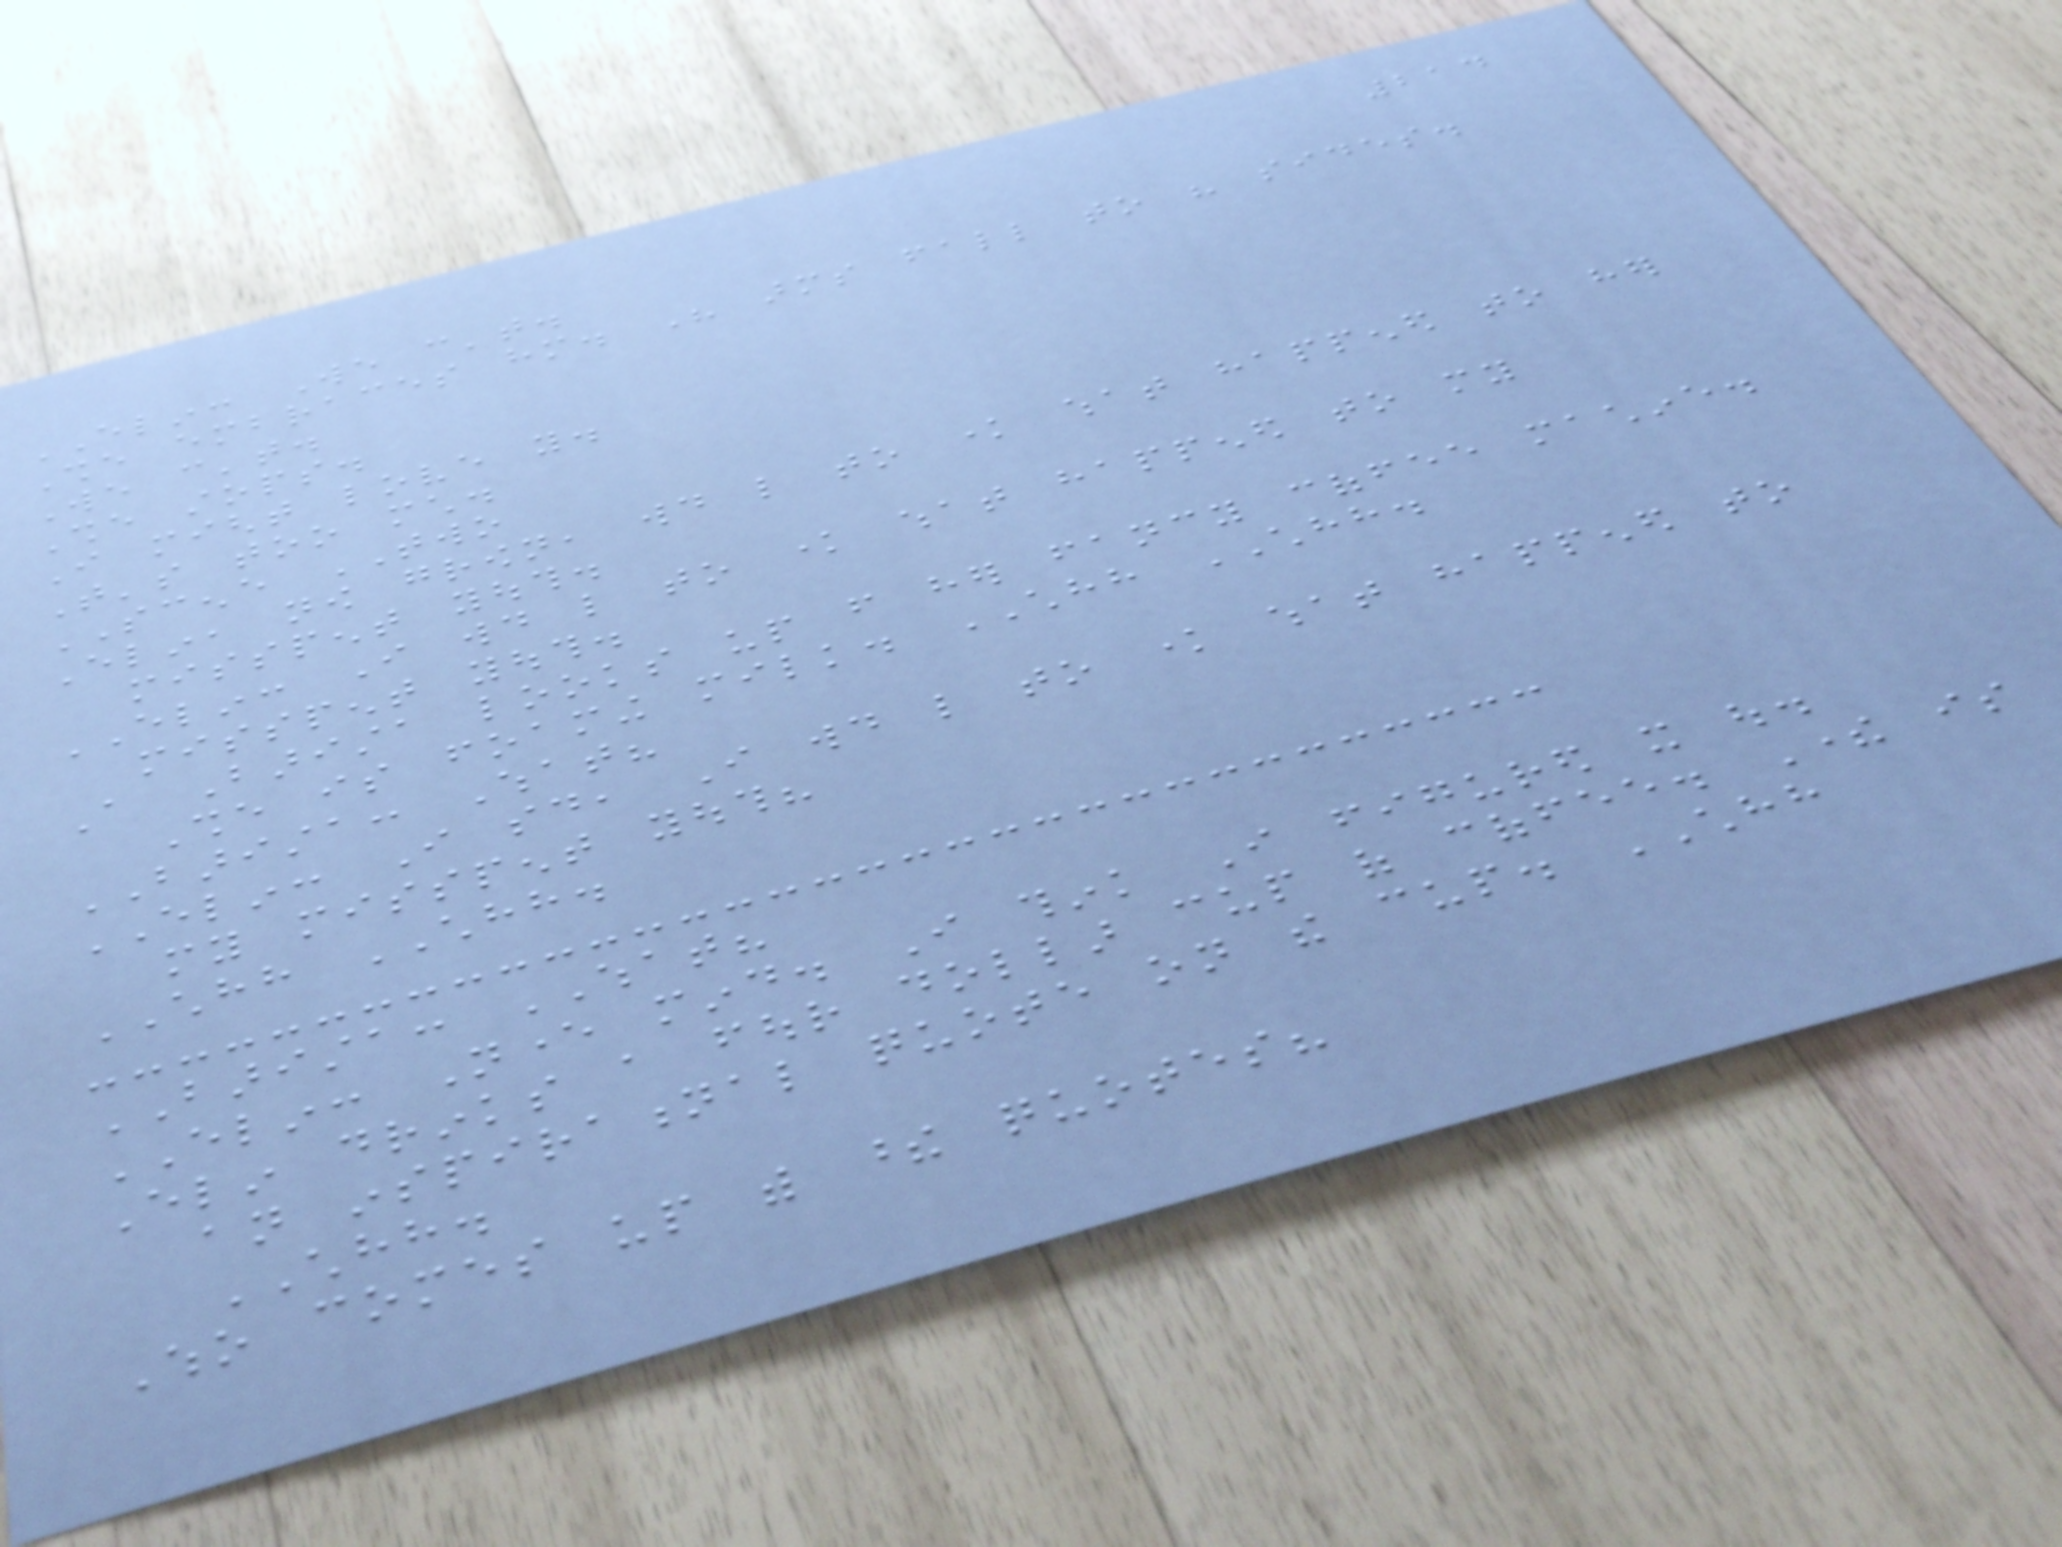214
ELIN: We can't.
She embraces him. His arms fall to his sides.
We can't.
She stops.
I might love you.
That's too much.
SCENE TWO
Elin, now grown, would like to know what happened to her
misspent youth.
ELIN: I would like to know what happened to my
misspent youth.
A Barista looks up from her fancy coffee machine.
She is foaming milk. CHHH CHHH.
BARISTA: What?
ELIN: I said, I would like to know what happened to
my misspent youth?
CHHH CHHH.
BARISTA: WHAT?
ELIN: Never mind. I think I figured it out.
Elin drinks a four dollar cup of coffee. There is
an inspirational quote on the cup. CHHH
CHHH.
Who comes up with these quotes?
